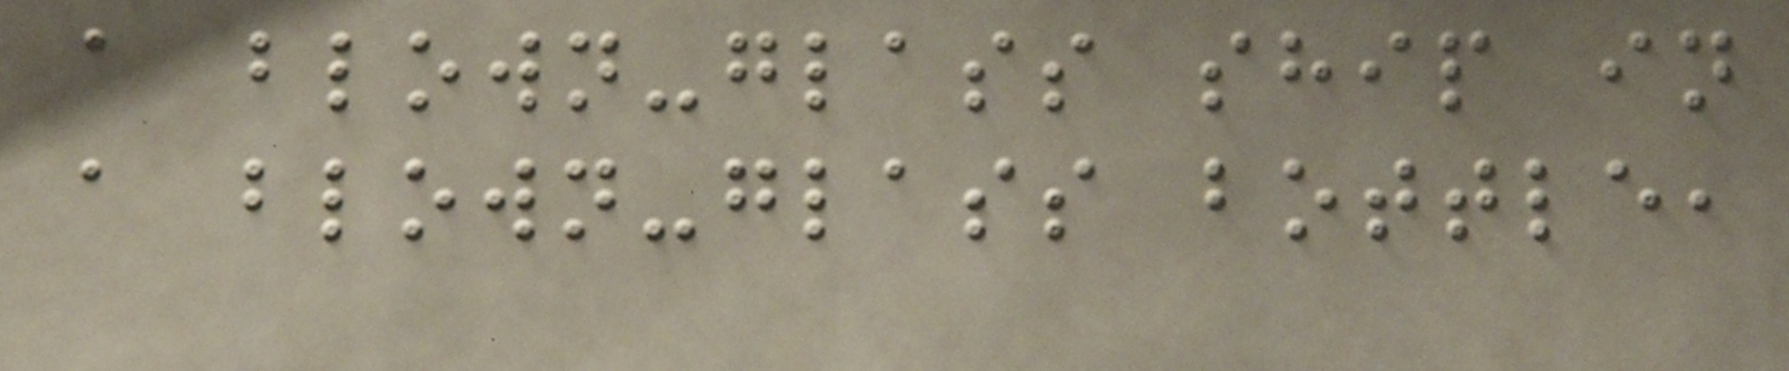a blown-glass ship in
a blown-glass bottle,
